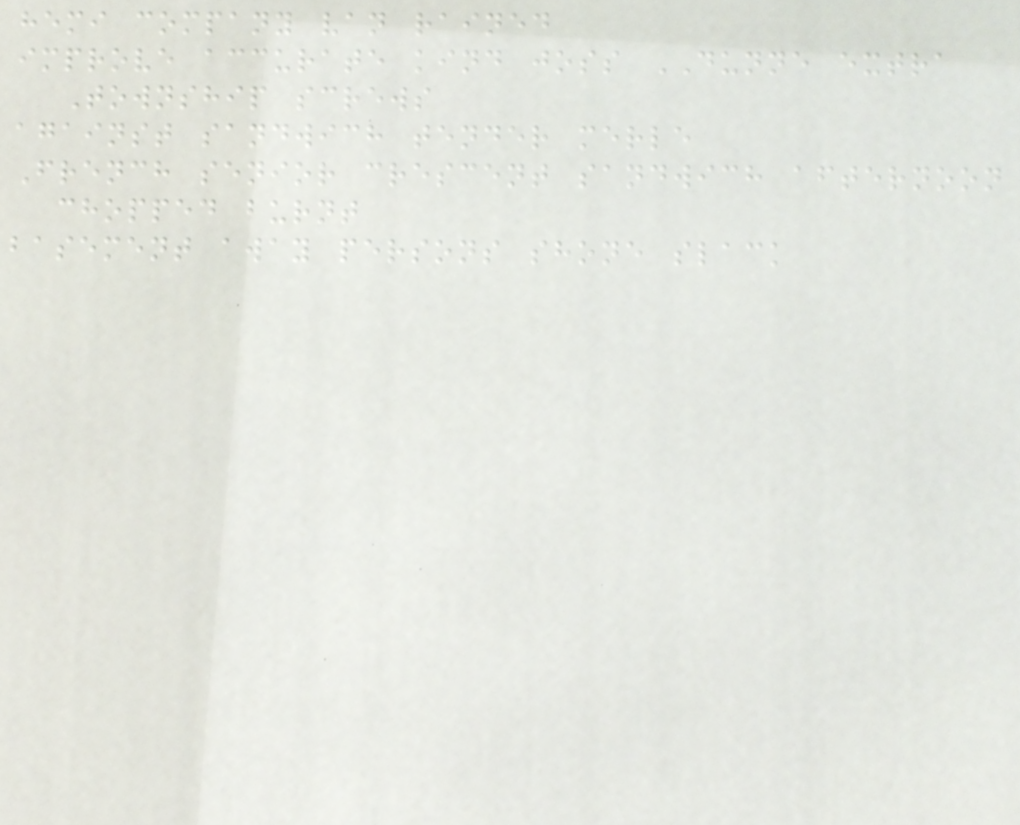hemi company van rained
improve accurate kind joss DUNNE extra
Township screws
against sandwich tender merle
French senior crescent sandwich afternoon
chopped burnt
basement away persons shone slack
